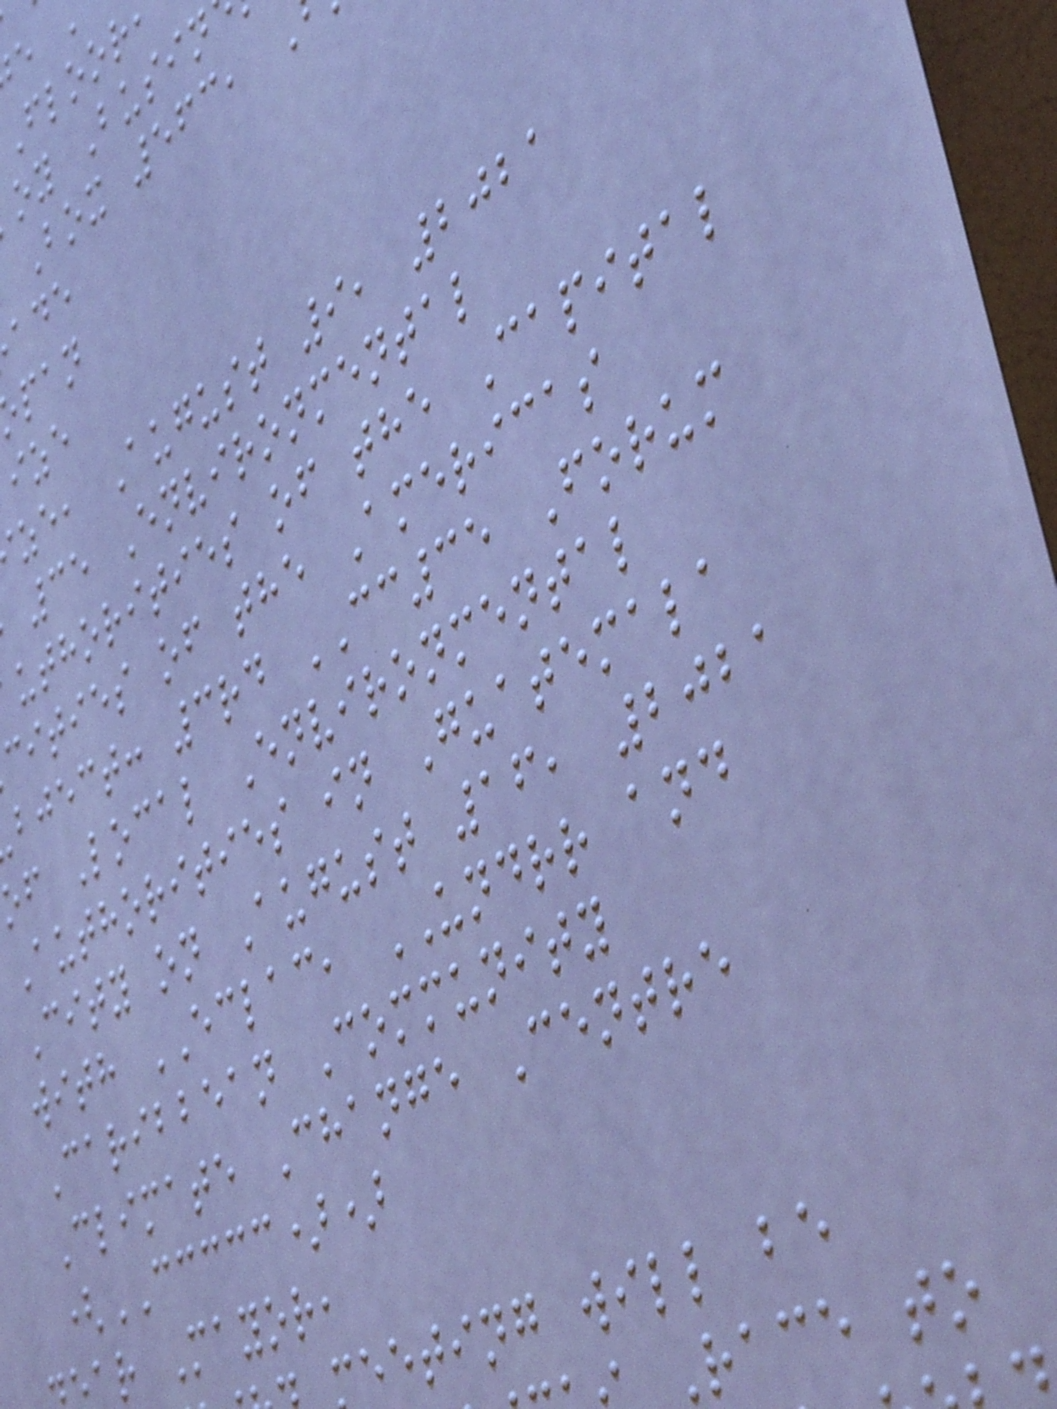oy Busin
Box 563,
ze, August 9, 2021
35 Environmental
uthorities of the Capital
cities of the Americas
bject: 3rd CC35 Forum
of Local Environmental
Authorities in Guatemala
City on August 16, 2021
with ECLAC, UNDRR and
Caribbean Community
Climate Change Centre
(CCCCC))
ar Mayor,
eeting will be
Race to
